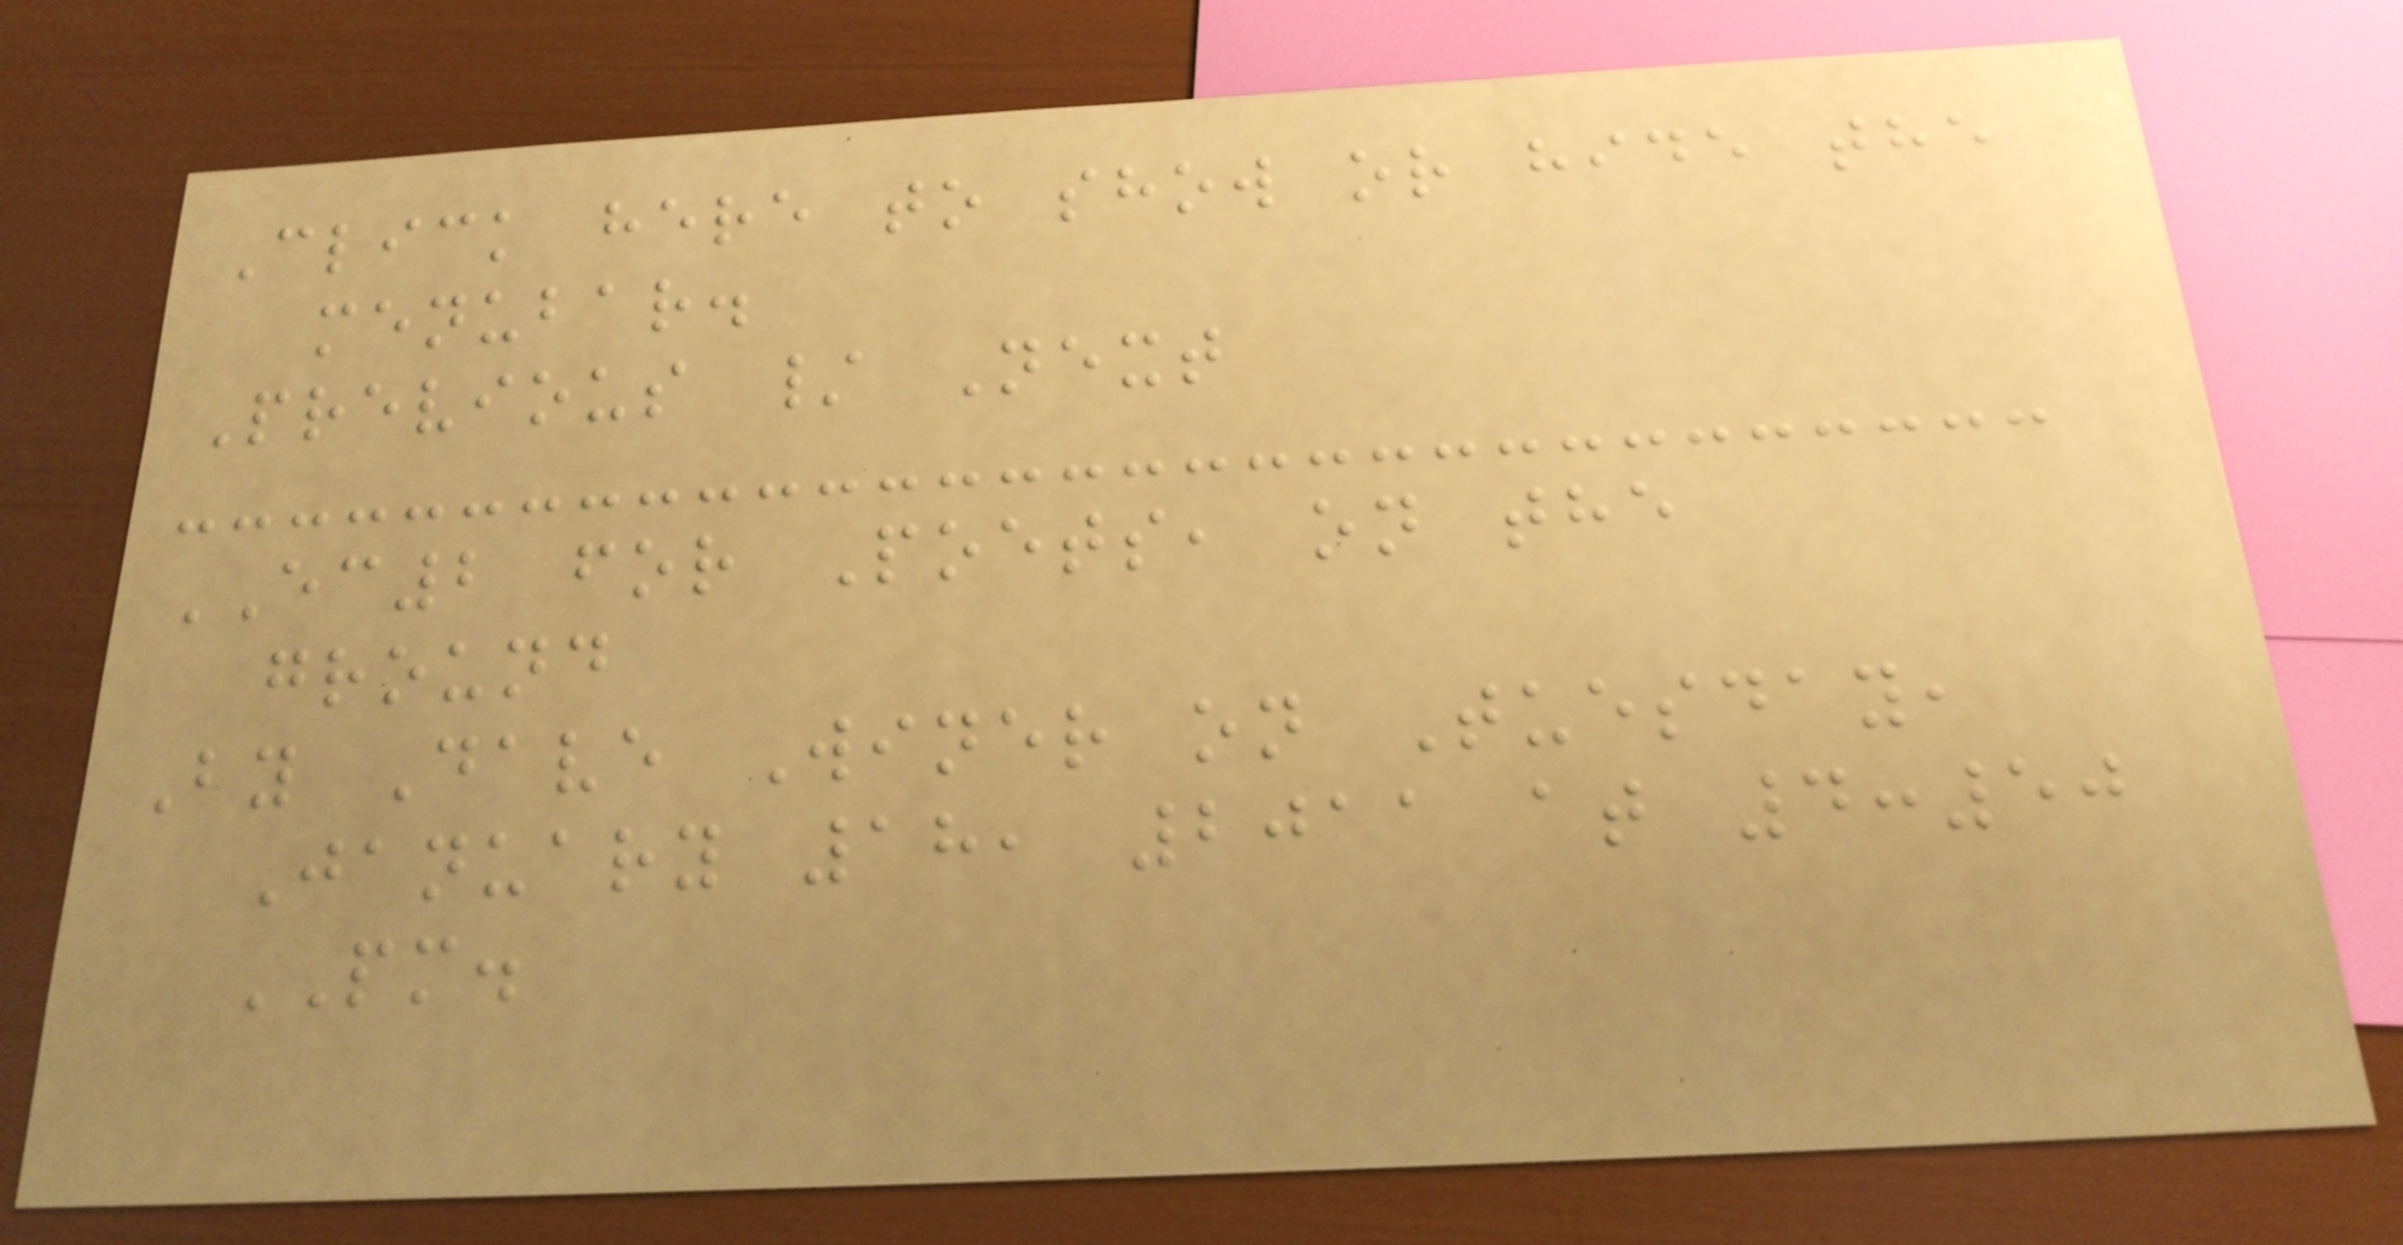Click here to show or hide the
menubar.
Previous / Next
EC2 for Poets, on the
ground
By Dave Winer on Tuesday,
January 18, 2011 at 4:50
PM.
